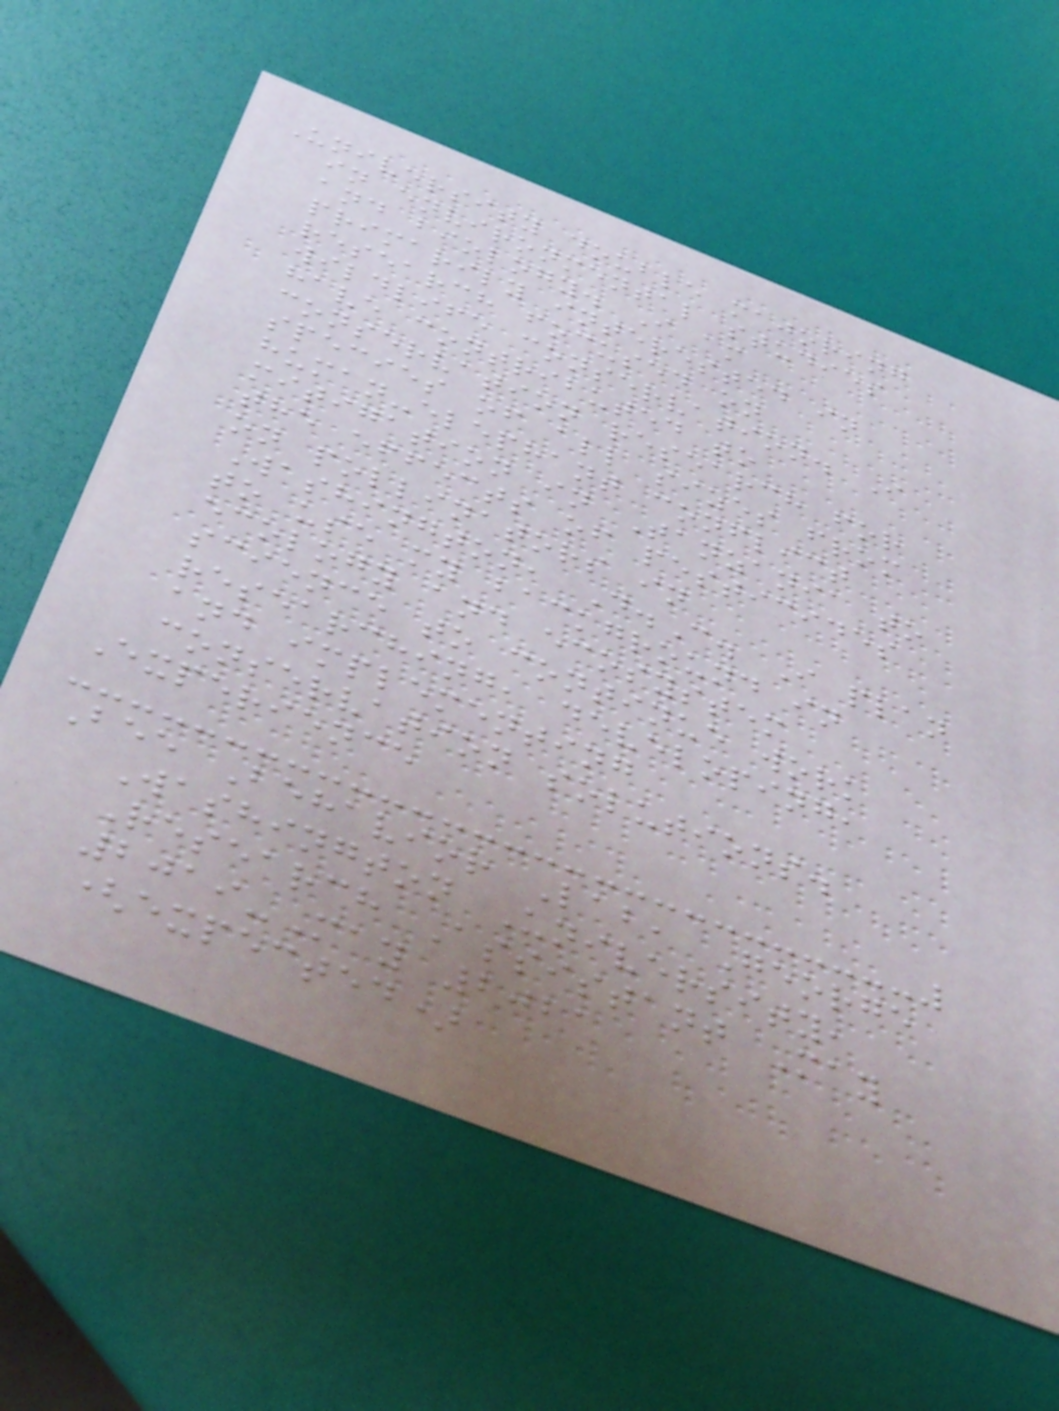University double majoring
in environmental studies
and biology. I am
primarily interested in
research focused on
wildlife conservation. I
have contributed to
conservation research for
species of all sizes from
human-elephant conflict
mitigation in Tanzania to
the effects of pesticides
on pollinators in
Washington, D.C. I plan
to use my background in
ecology and ecosystem
science to continue work
researching, developing,
and implementing
conservation solutions.
Experience
Bee Behavior Lab, George
Washington University,
Research Assistant May
2019-May 2021
(expected)
